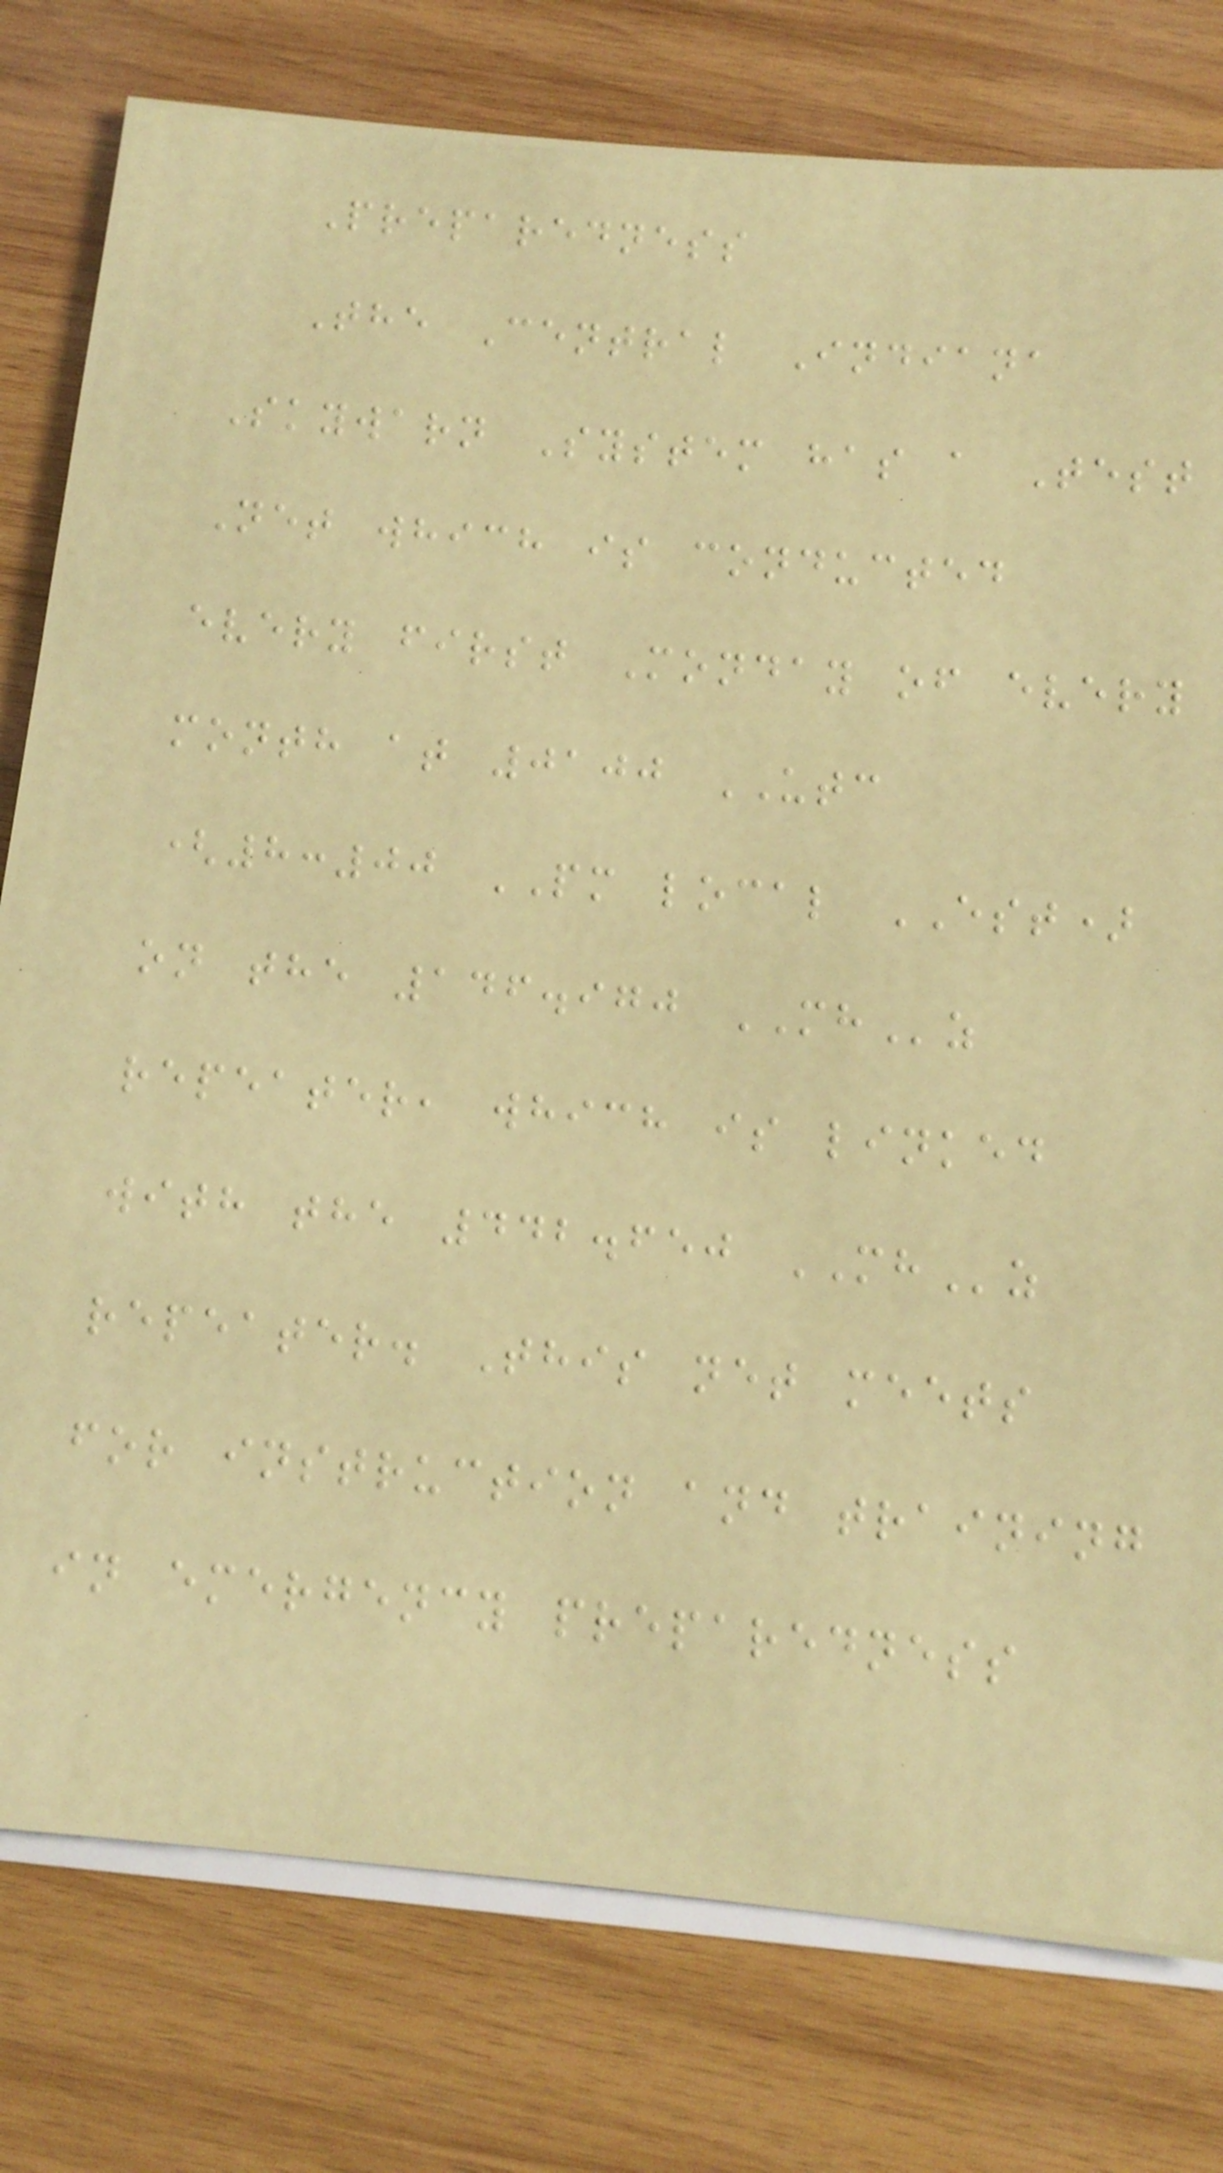Preparedness
The Central Indiana
Skywarn System has a Test
Net which is conducted
every first Monday of every
month at 0100 UTC
(8:00 PM local EST)
on the 146.970 MHz
repeater, which is linked
with the 442.650 MHz
repeater. This net meets
for instruction and training
in emergency preparedness
